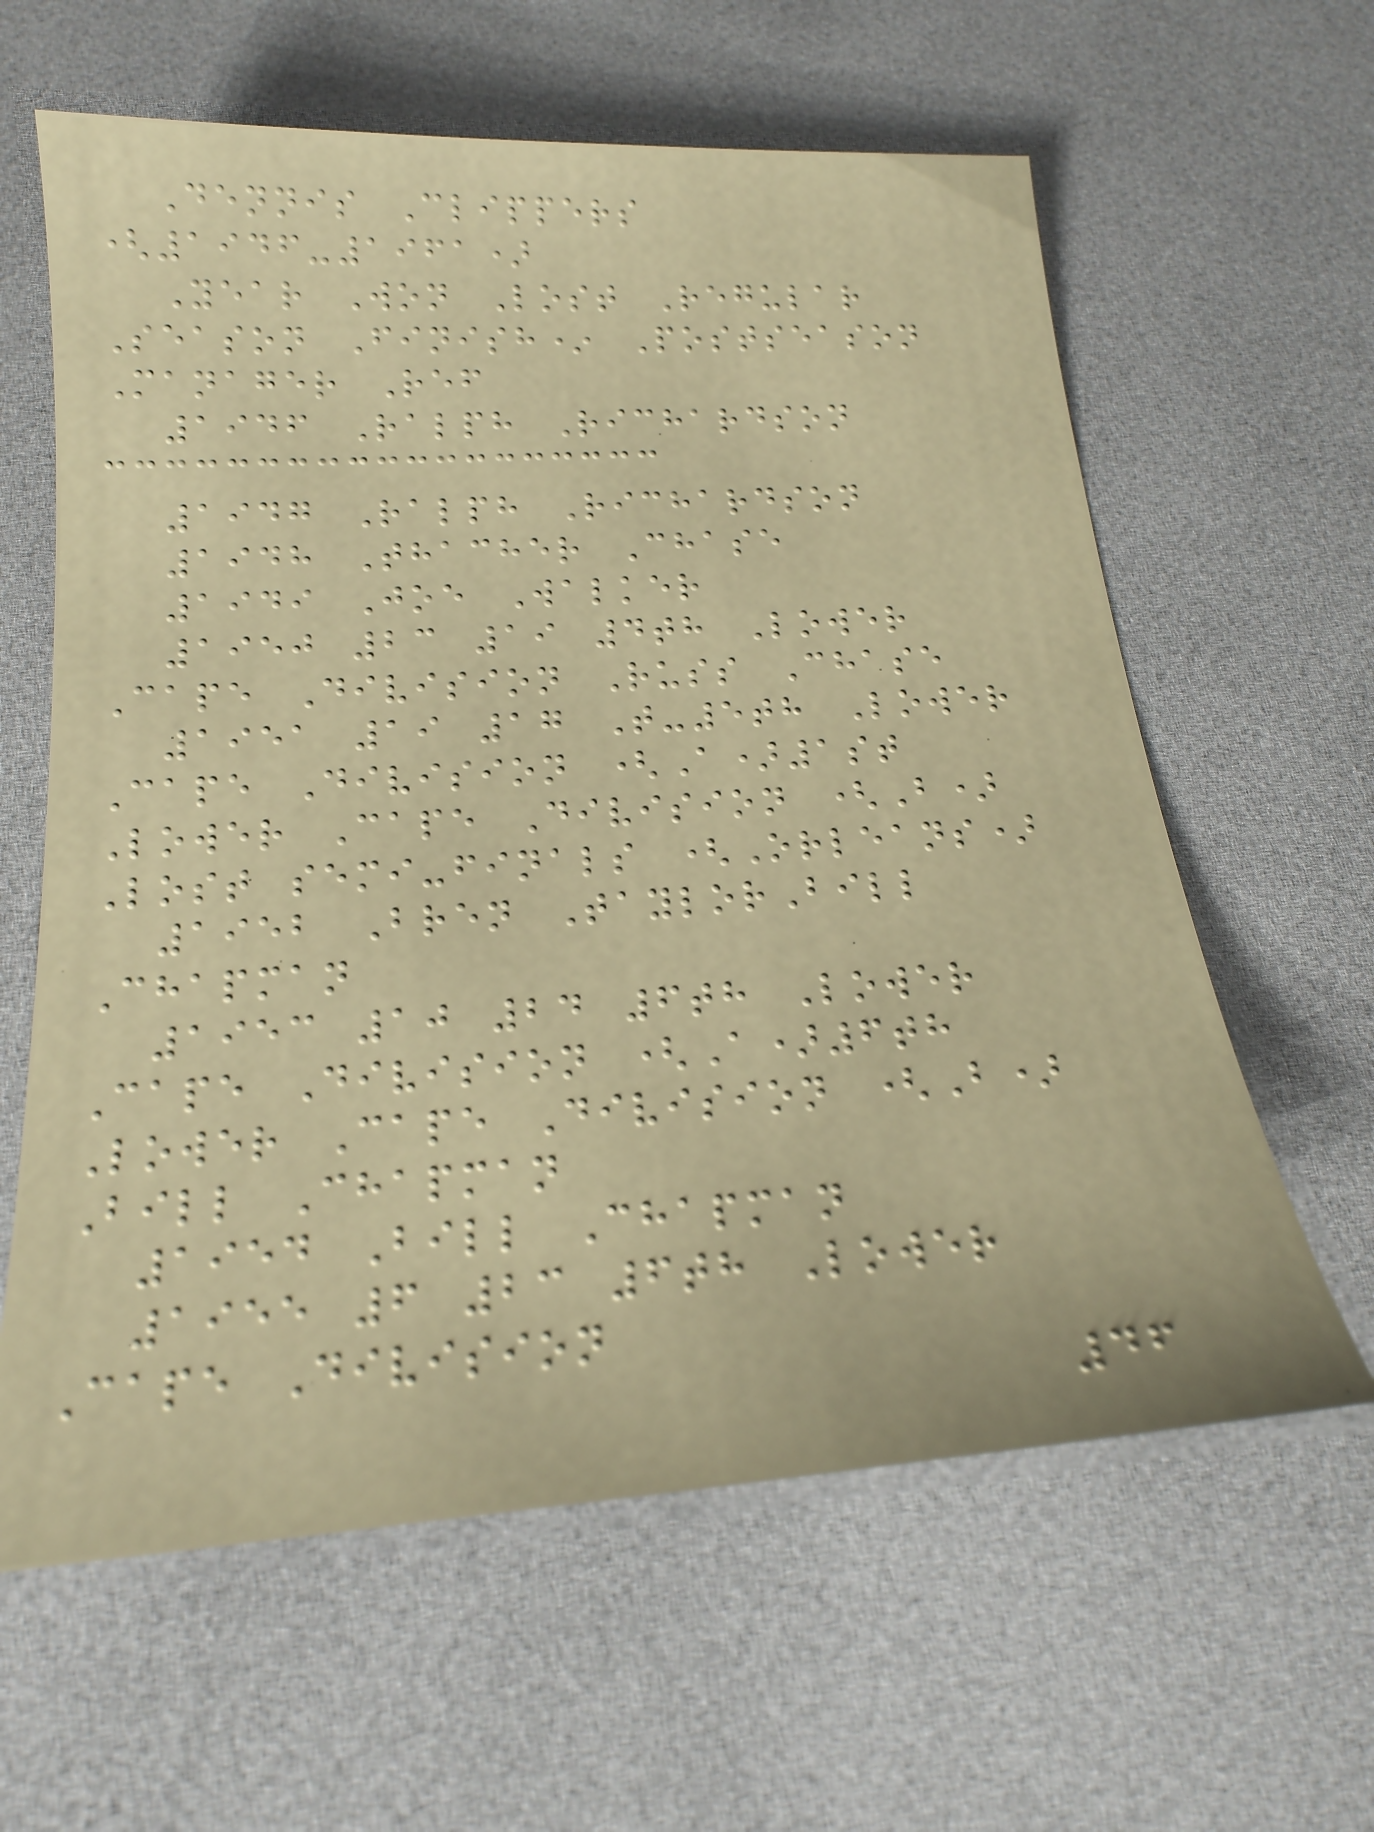Dennis Clippers
(1946-1961)
Year Won Lost Regular
Season Finish* Postseason
Manager Ref
1946 Ralph Richardson
1947 Ralph Richardson
1948 Thacher Chase
1949 Joe Walker
1950 23 19 4th Lower
Cape Division Russ Chase
1951 19 17 T-5th Lower
Cape Division (A)1st
Lower Cape Division (B)
Lost semi-finals (Orleans)
1952 Bren TaylorBill
Chapman
1953 10 24 6th Lower
Cape Division (A)6th
Lower Cape Division (B)
Bill Chapman
1954 Bill Chapman
1955 6 23 6th Lower
Cape Division
46
